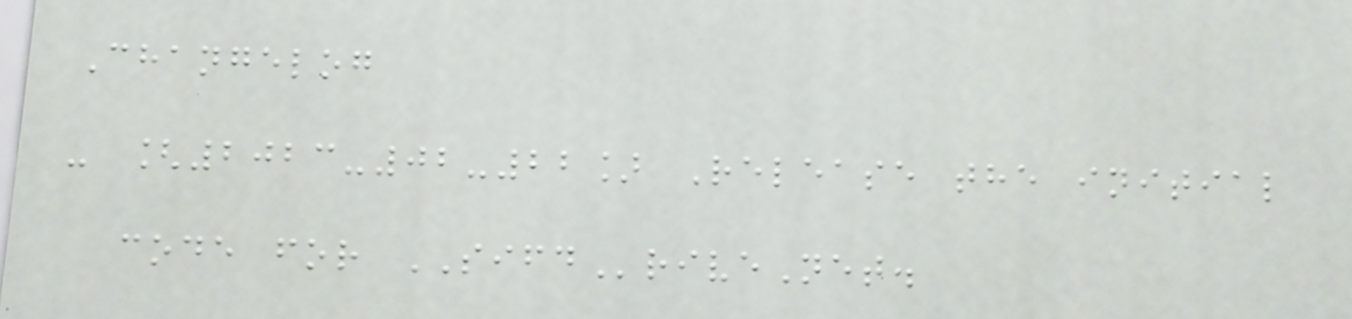Changelog
- [2023-02-22] Release the initial
code for SIFDriveNet.
